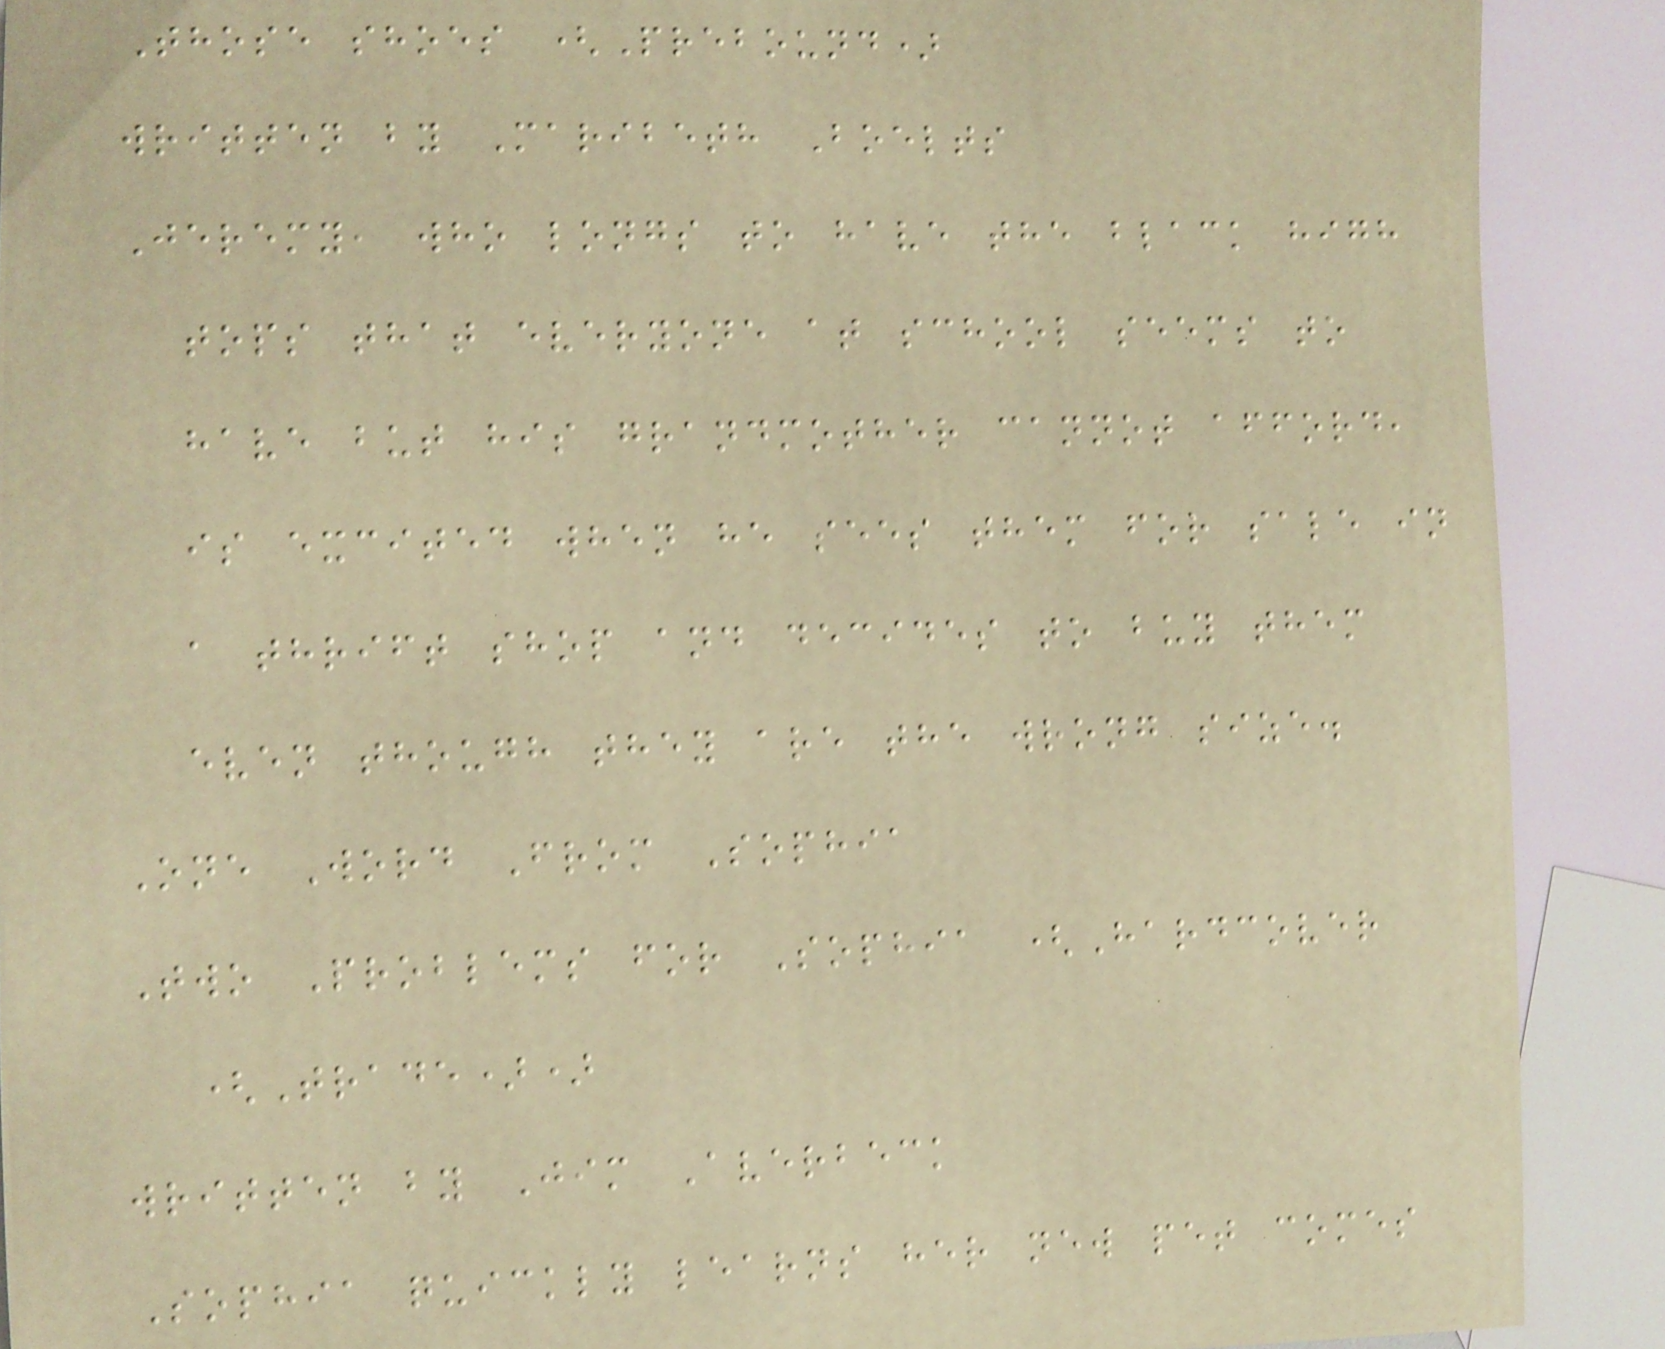Those shoes (Prebound)
written by Maribeth Boelts
Jeremy, who longs to have the black high
tops that everyone at school seems to
have but his grandmother cannot afford,
is excited when he sees them for sale in
a thrift shop and decides to buy them
even though they are the wrong size.
One Word From Sophia
Two Problems for Sophia (Hardcover
(Trade))
written by Jim Averbeck
Sophia quickly learns her new pet comes
